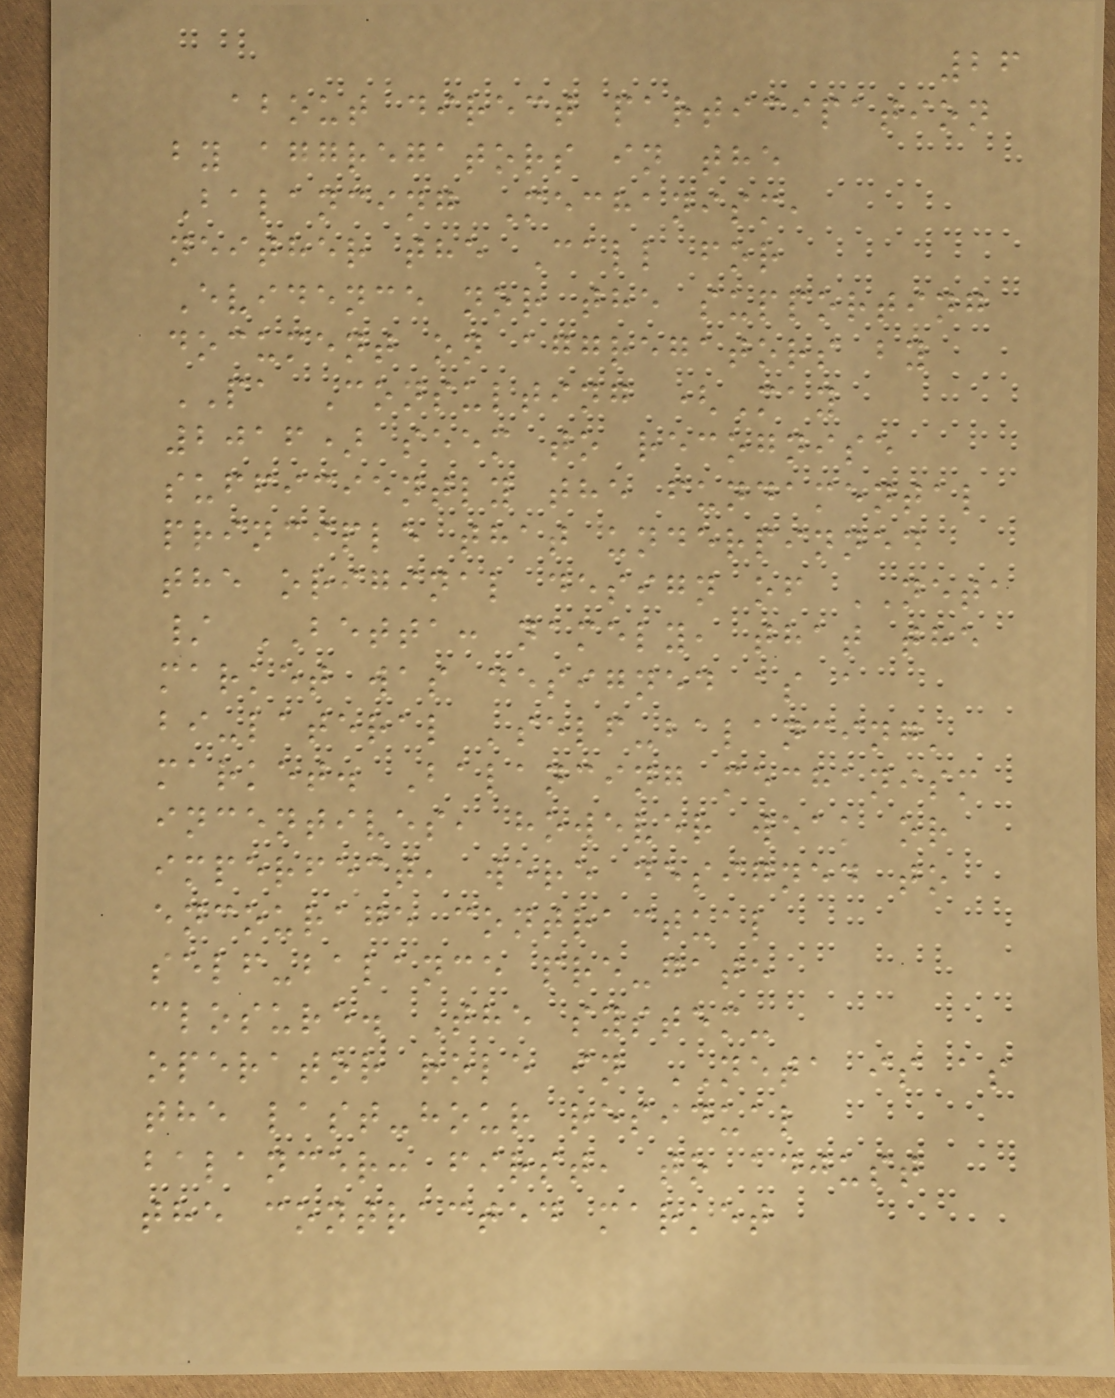26
about direct participation
by aggregators in the
Balancing Mechanism,
neither the Call for
Evidence nor the supporting
document on aggregators by
PA Consulting (May
2016) seem to recognise
sufficiently the fundamental
principle that underpinned
the original design of NETA
/ BETTA: namely, that the
market was designed as a
bi-lateral 'self-balancing'
market. Balancing mechanism
incentives, however weak or
imperfect, were designed to
encourage contractual
self-balance pre-gate
closure. The system-
operator role in NETA is as
the last-hour residual
balancer: first, to adjust
the contracted market
